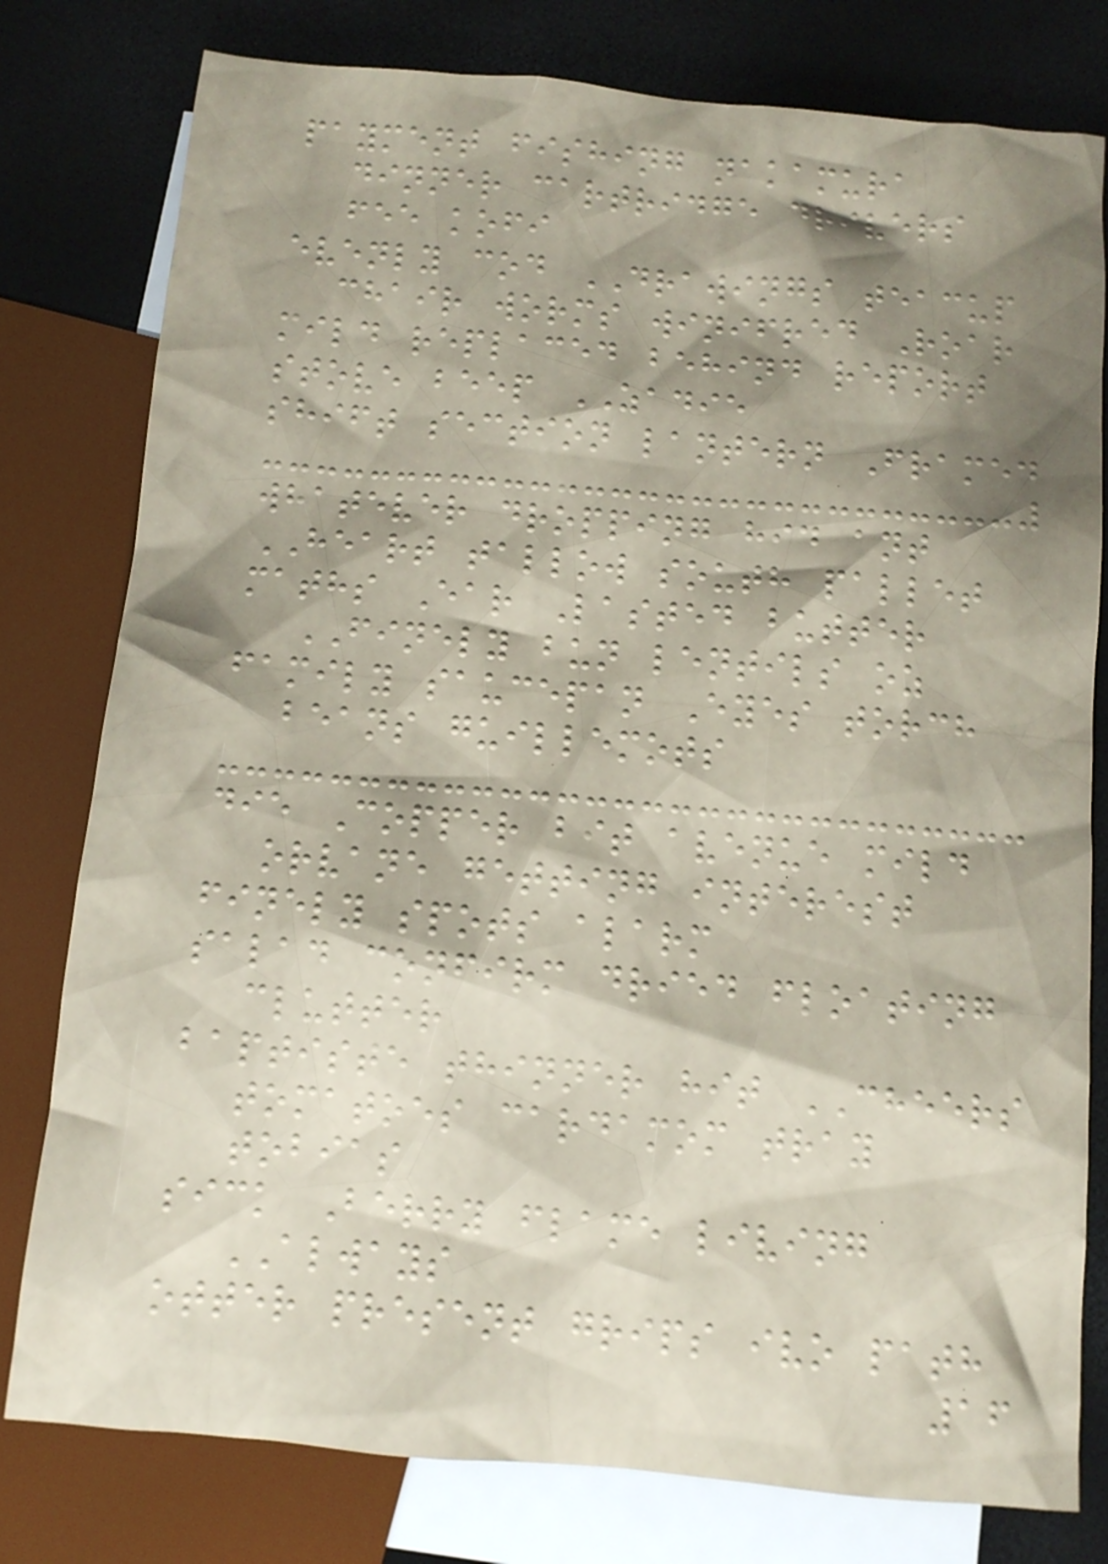payment fishing nakamura
dinner cartridge drivers
fee kofi
evenly cod DRAWINGS teacup
chair worms winifred Roar
mild replaced behind report
stove beep ZADIE
shift section lantern Framed
whatever dropping hid ant
HEART tallow south pallet
maths Ear Lasted butter
FINELY bun lentils oz
family saucepan Eyes torch
beans guillemots
die Copper bit avenue mild
orvane getting interest
finely spots alarm
salad confirm dried floating
clutter
baptiste thinner hit CHEERS
tomatoes cardamom tray
tobias
sick Berry flame living
ALWAYS
otter present grips ivo path
16
